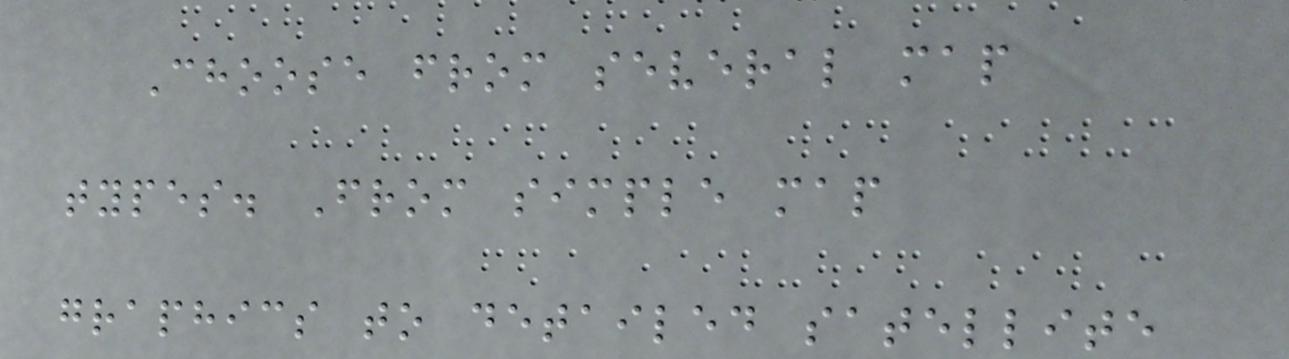Choose from several map
types. From simple map
graphics to detailed satellite
